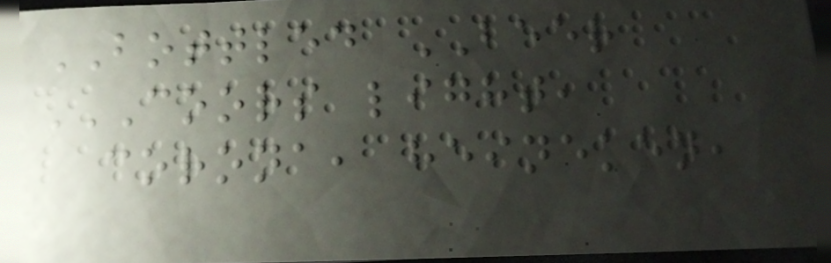BOTTLED BEER
COORS LIGHT,
CORONA, HEINEKEN,
